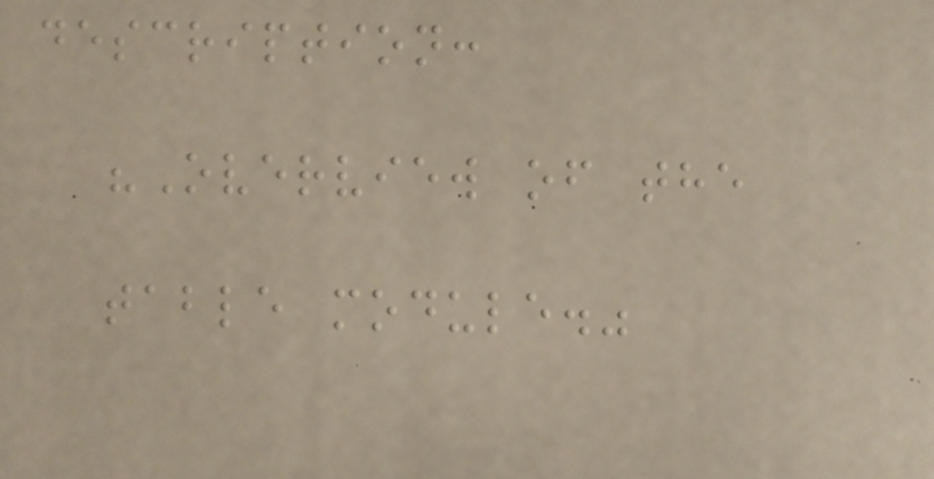description:
"Overview of the
table module."
